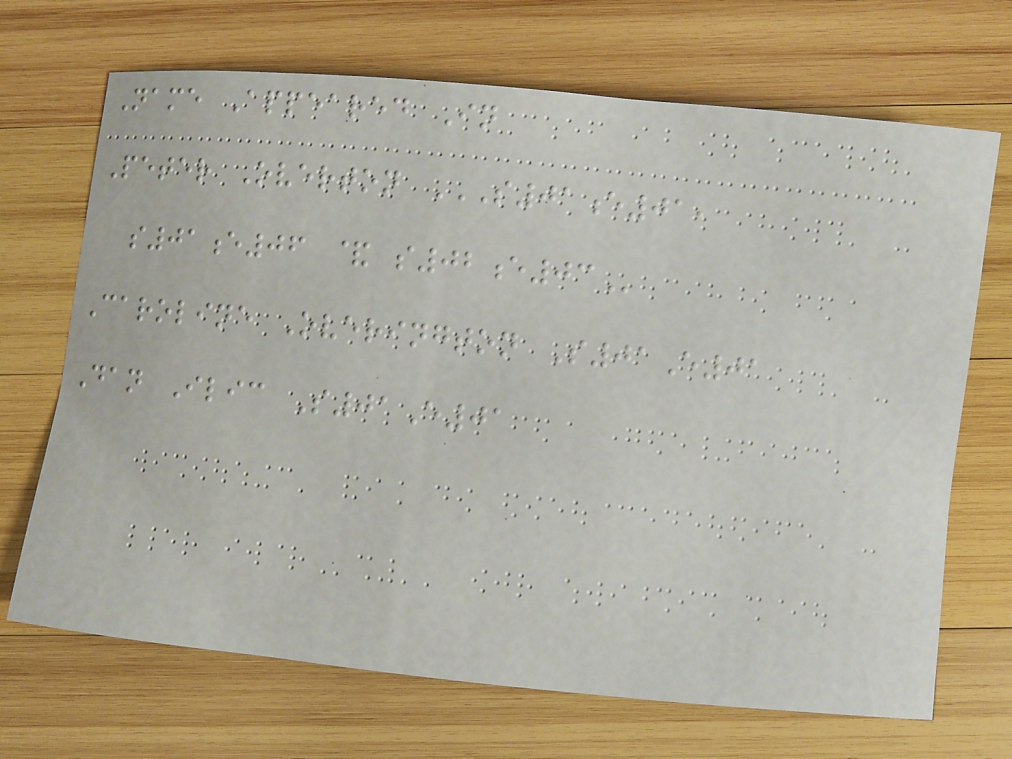Name Appeared In
Peter Overton S01E01,
S01E06 & S02E03
Caroline Overington S01E01
Dan Ilic S01E01
